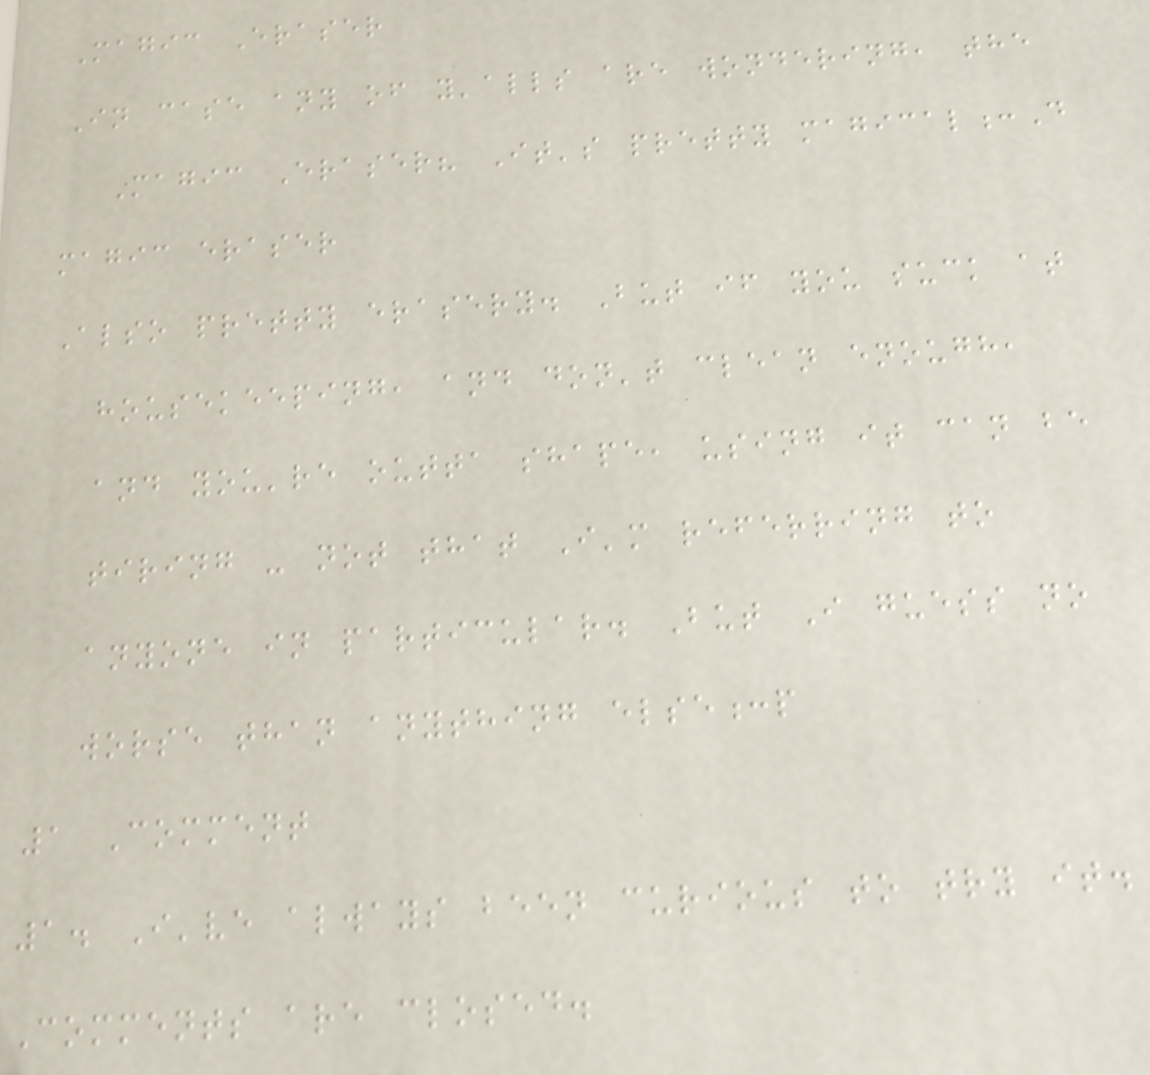Magic Eraser
In case any of y'alls are wondering, the
Magic Eraser? It's pretty magical:D
magic eraser
Also pretty erasery. But if you suck at
housekeeping, and don't clean enough,
and you're outta shape, using it can be
tiring - not that I'm referring to
anyone in particular. But I guess no
worse than anything else:p
1 Comment
1. I've always been curious to try it.
Comments are closed.
